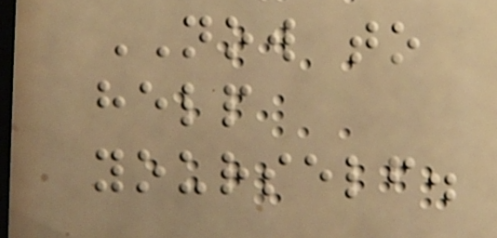NOW to
help
yourself.
